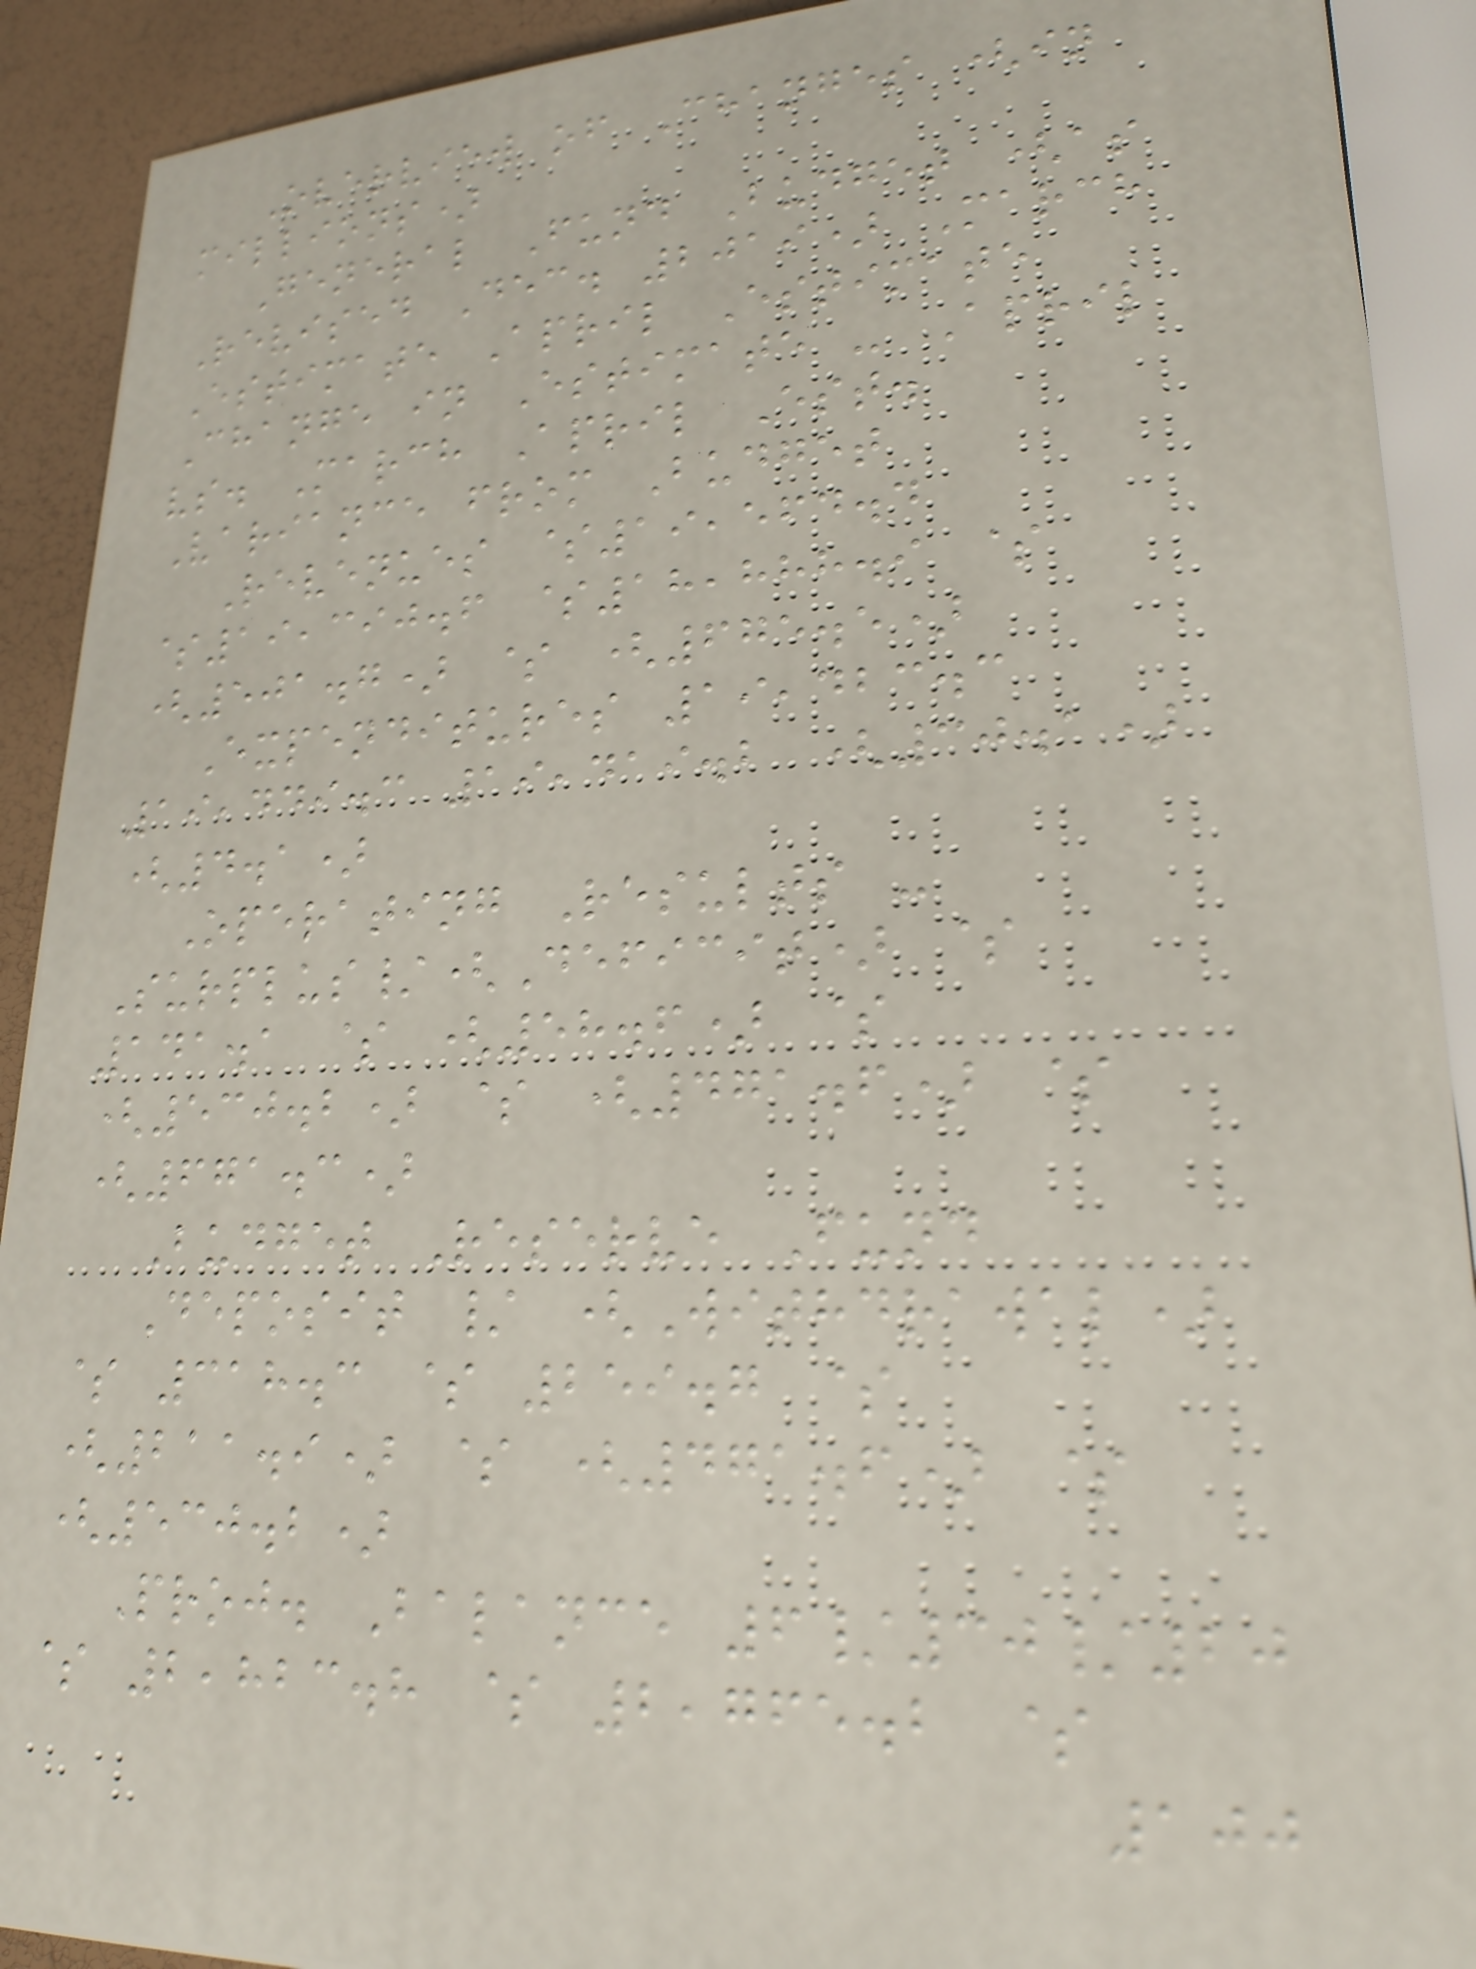Overview of Changes (in
millions)
General Fund Budget (as
Revised Dec. 2019) March
Estimate April Estimate
Change in Estimate - April
vs. March April Est.
Variance from Budget
Revenues $19,564.4
$19,390.6 $18,888.9 $
(501.7) $ (675.5)
Expenditures 19,423.3
19,449.3 19,419.2 (30.1)
(4.1)
Operating Results -
Surplus/(Deficit) $
141.1 $ (58.6) $
(530.2) $ (471.6) $
(671.3)
Budget Reserve Fund
Deposit / (Withdrawal)
$ 318.3 $ 259.7 $
(211.9) $ (471.6) $
(530.2)
Proj. Balance 6/30/20
$ 2,823.8 $ 2,765.2 $
100
